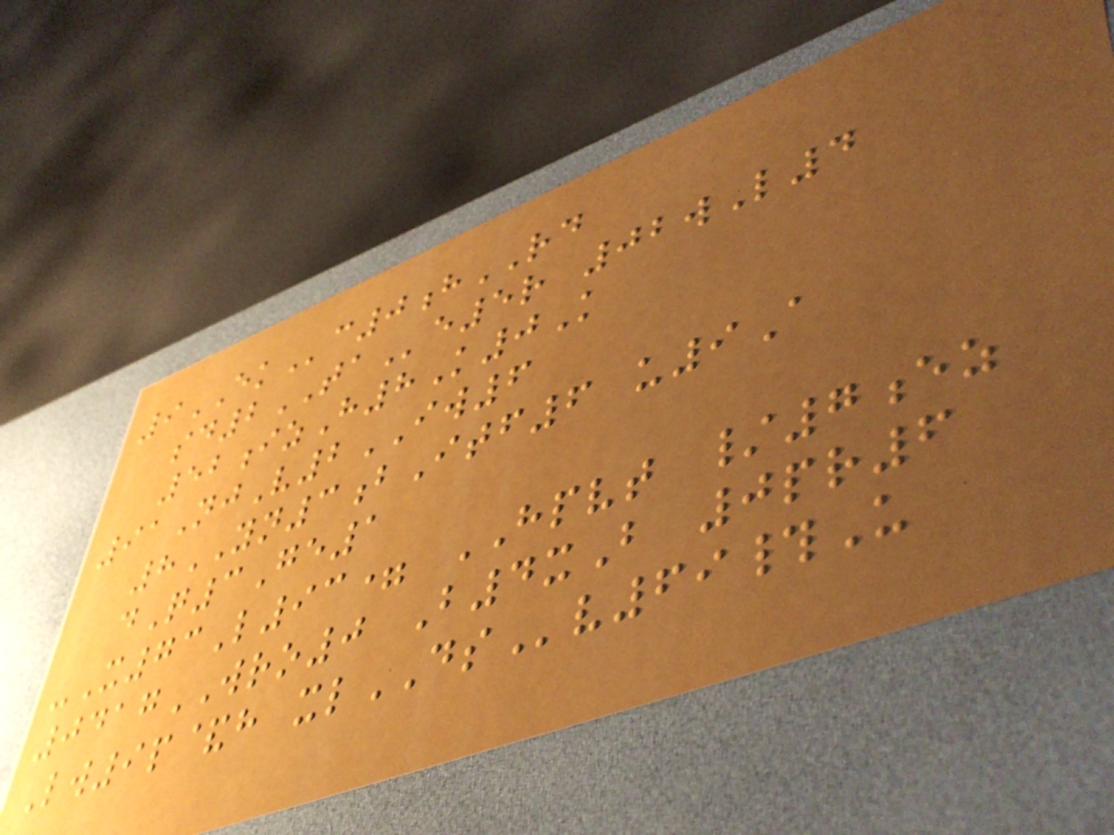9EKc0hRD
sd2TAe5r 02wL4
52izH8K0K
91NjV2IW6
8YN3bItf6 u9A
dQ3Ge1
-X73L93= HPVT /7ez
0417WRO0 B4xB 0pr6
Lw9p&h xlDSv69#U
